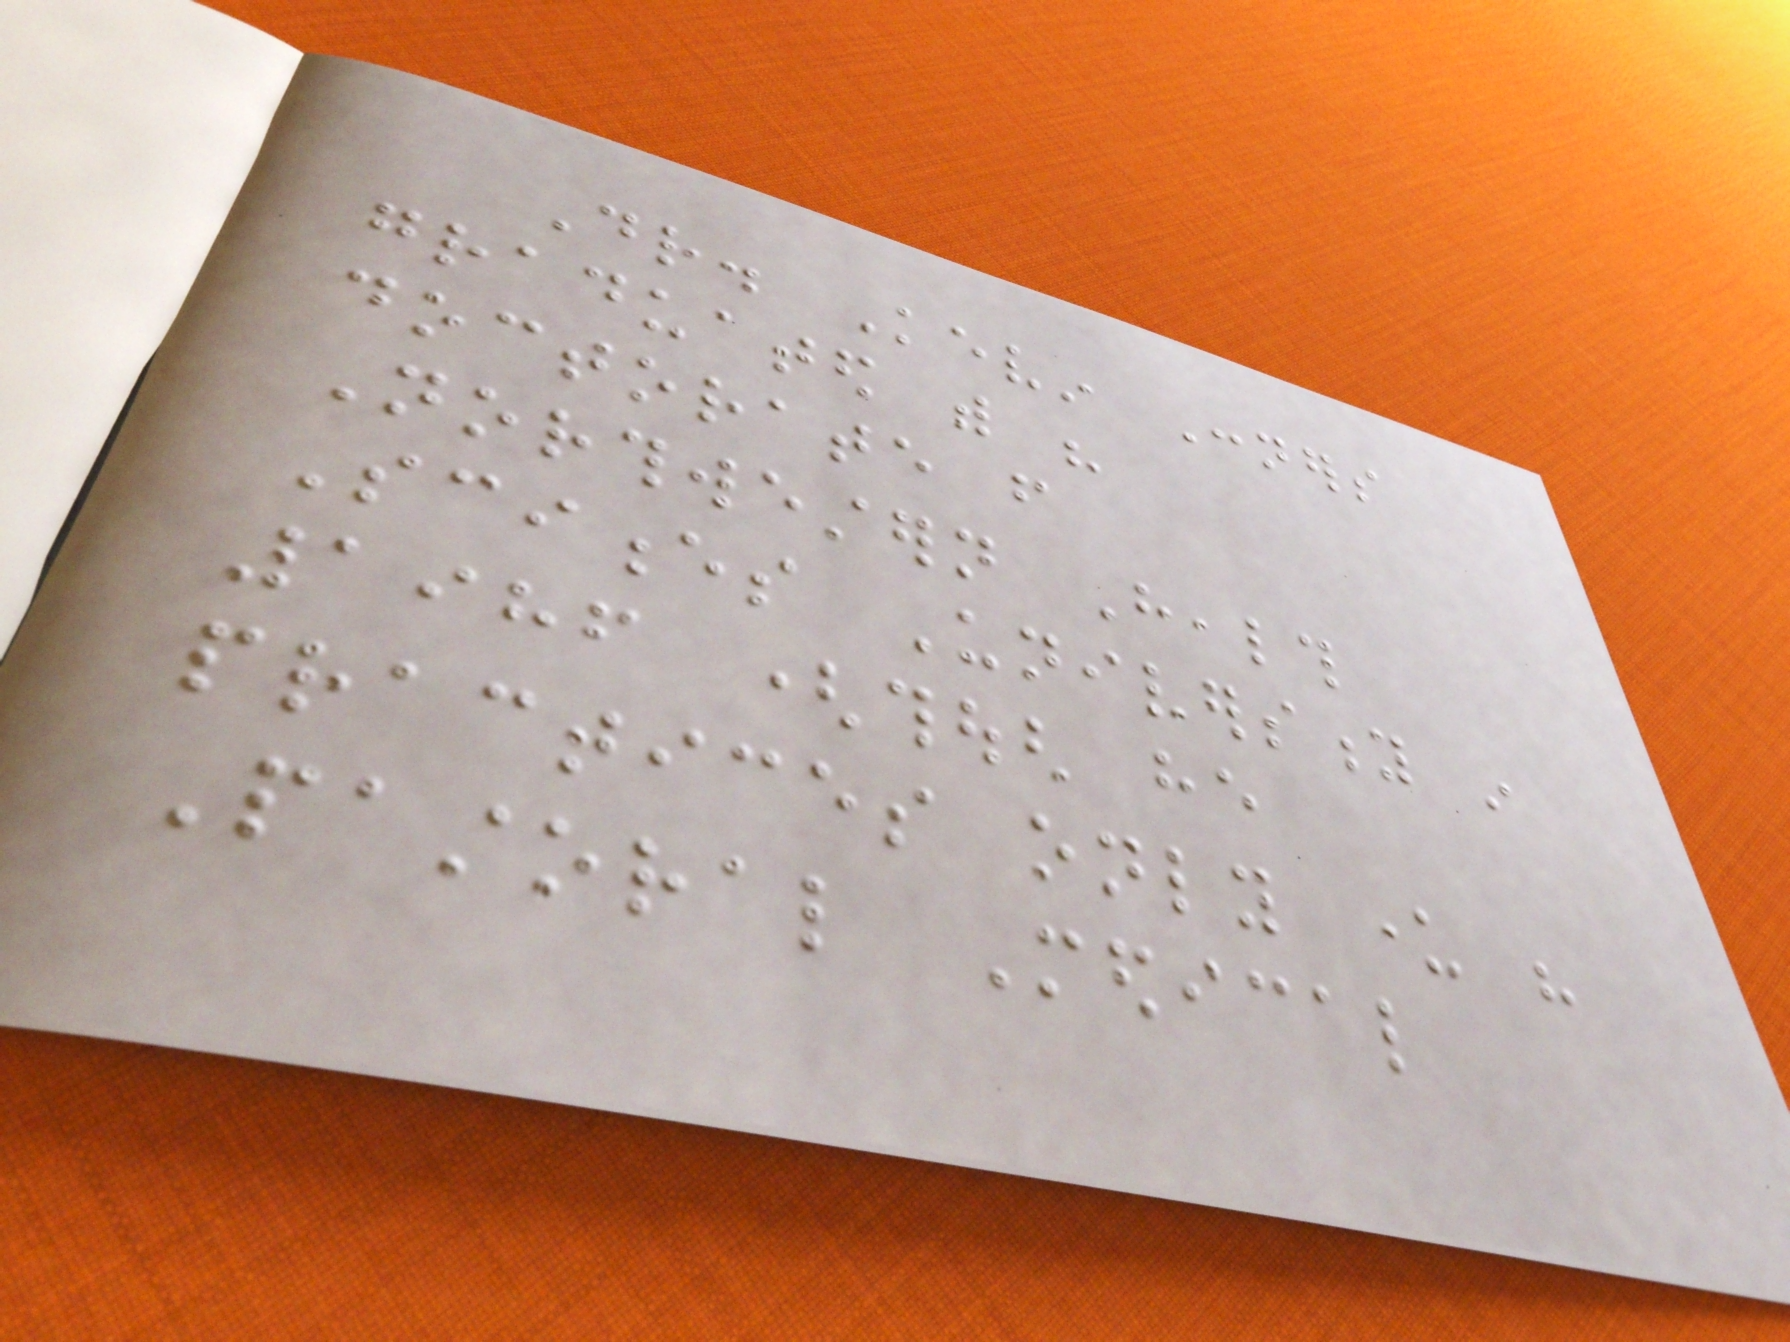Dr. Kevin Conners
graduated with his
doctorate from
Northwestern Health
Sciences University in
1986 (though he
practices only under his
Pastoral Medical
